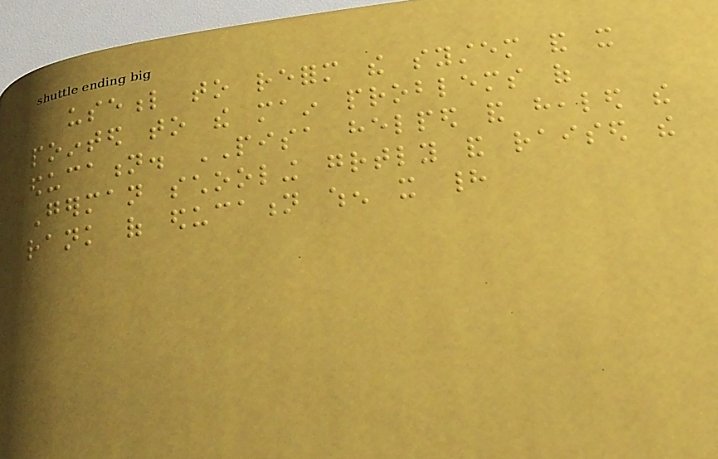useful to reform the system and it
pointed to the main problems of
education. PISA helped and healed the
German schooling greatly and raised the
rank of education when it had
